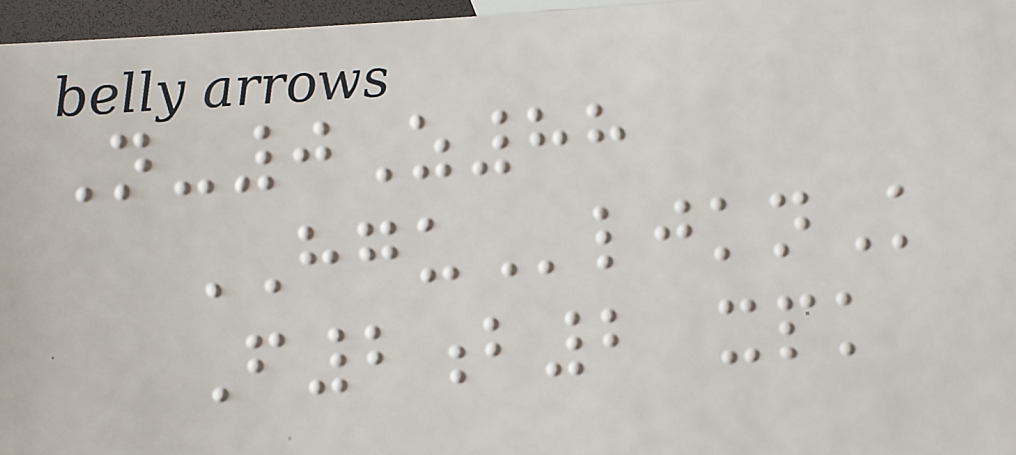N-0Z88
HGUljknK
F2b2 xpk
